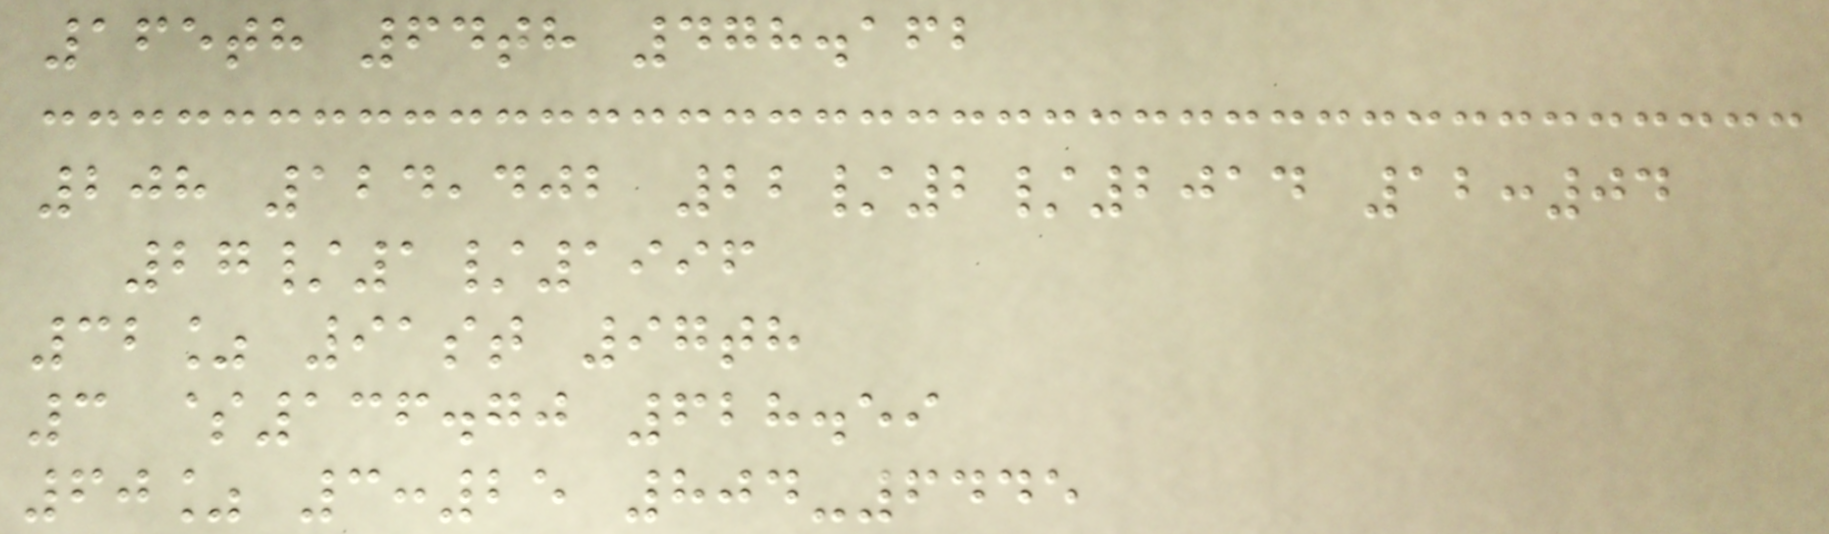165th 64th 478.162
208 124,402 22/2/2014 12:04
27/1/1996
32% 91st 97th
3 $136.70 628.59
60% 3:25 804-6445
